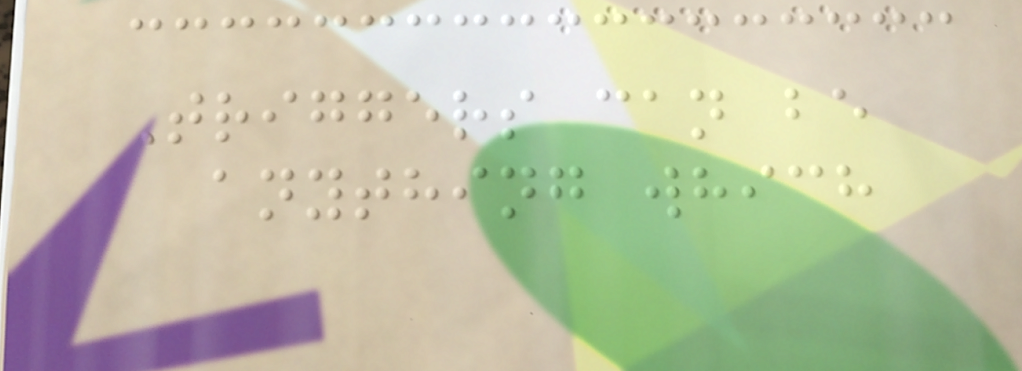Triggers can be
anything which
